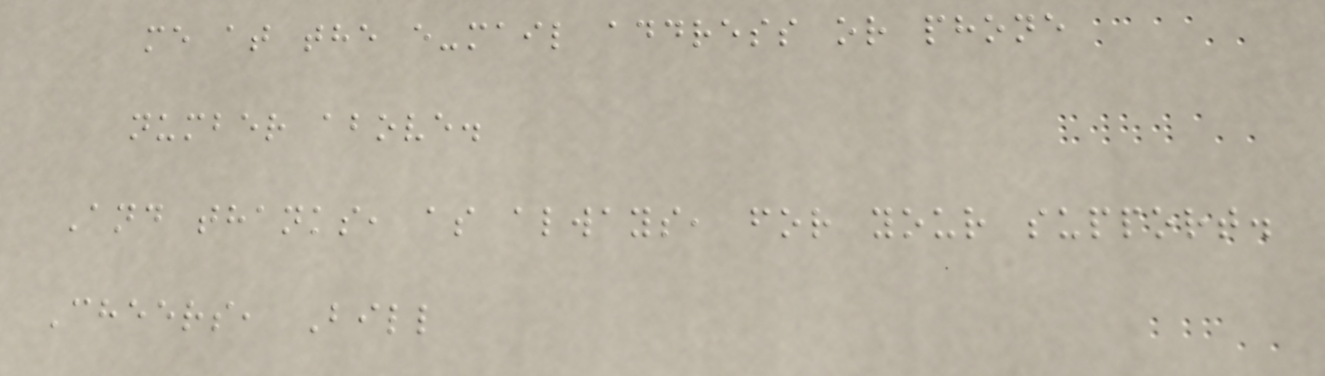me at the e-mail address or phone
number above.
And thanks, as always, for your support.
Cheers, Bill
